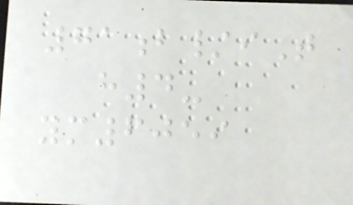71b/iT
h4-
ym6059
